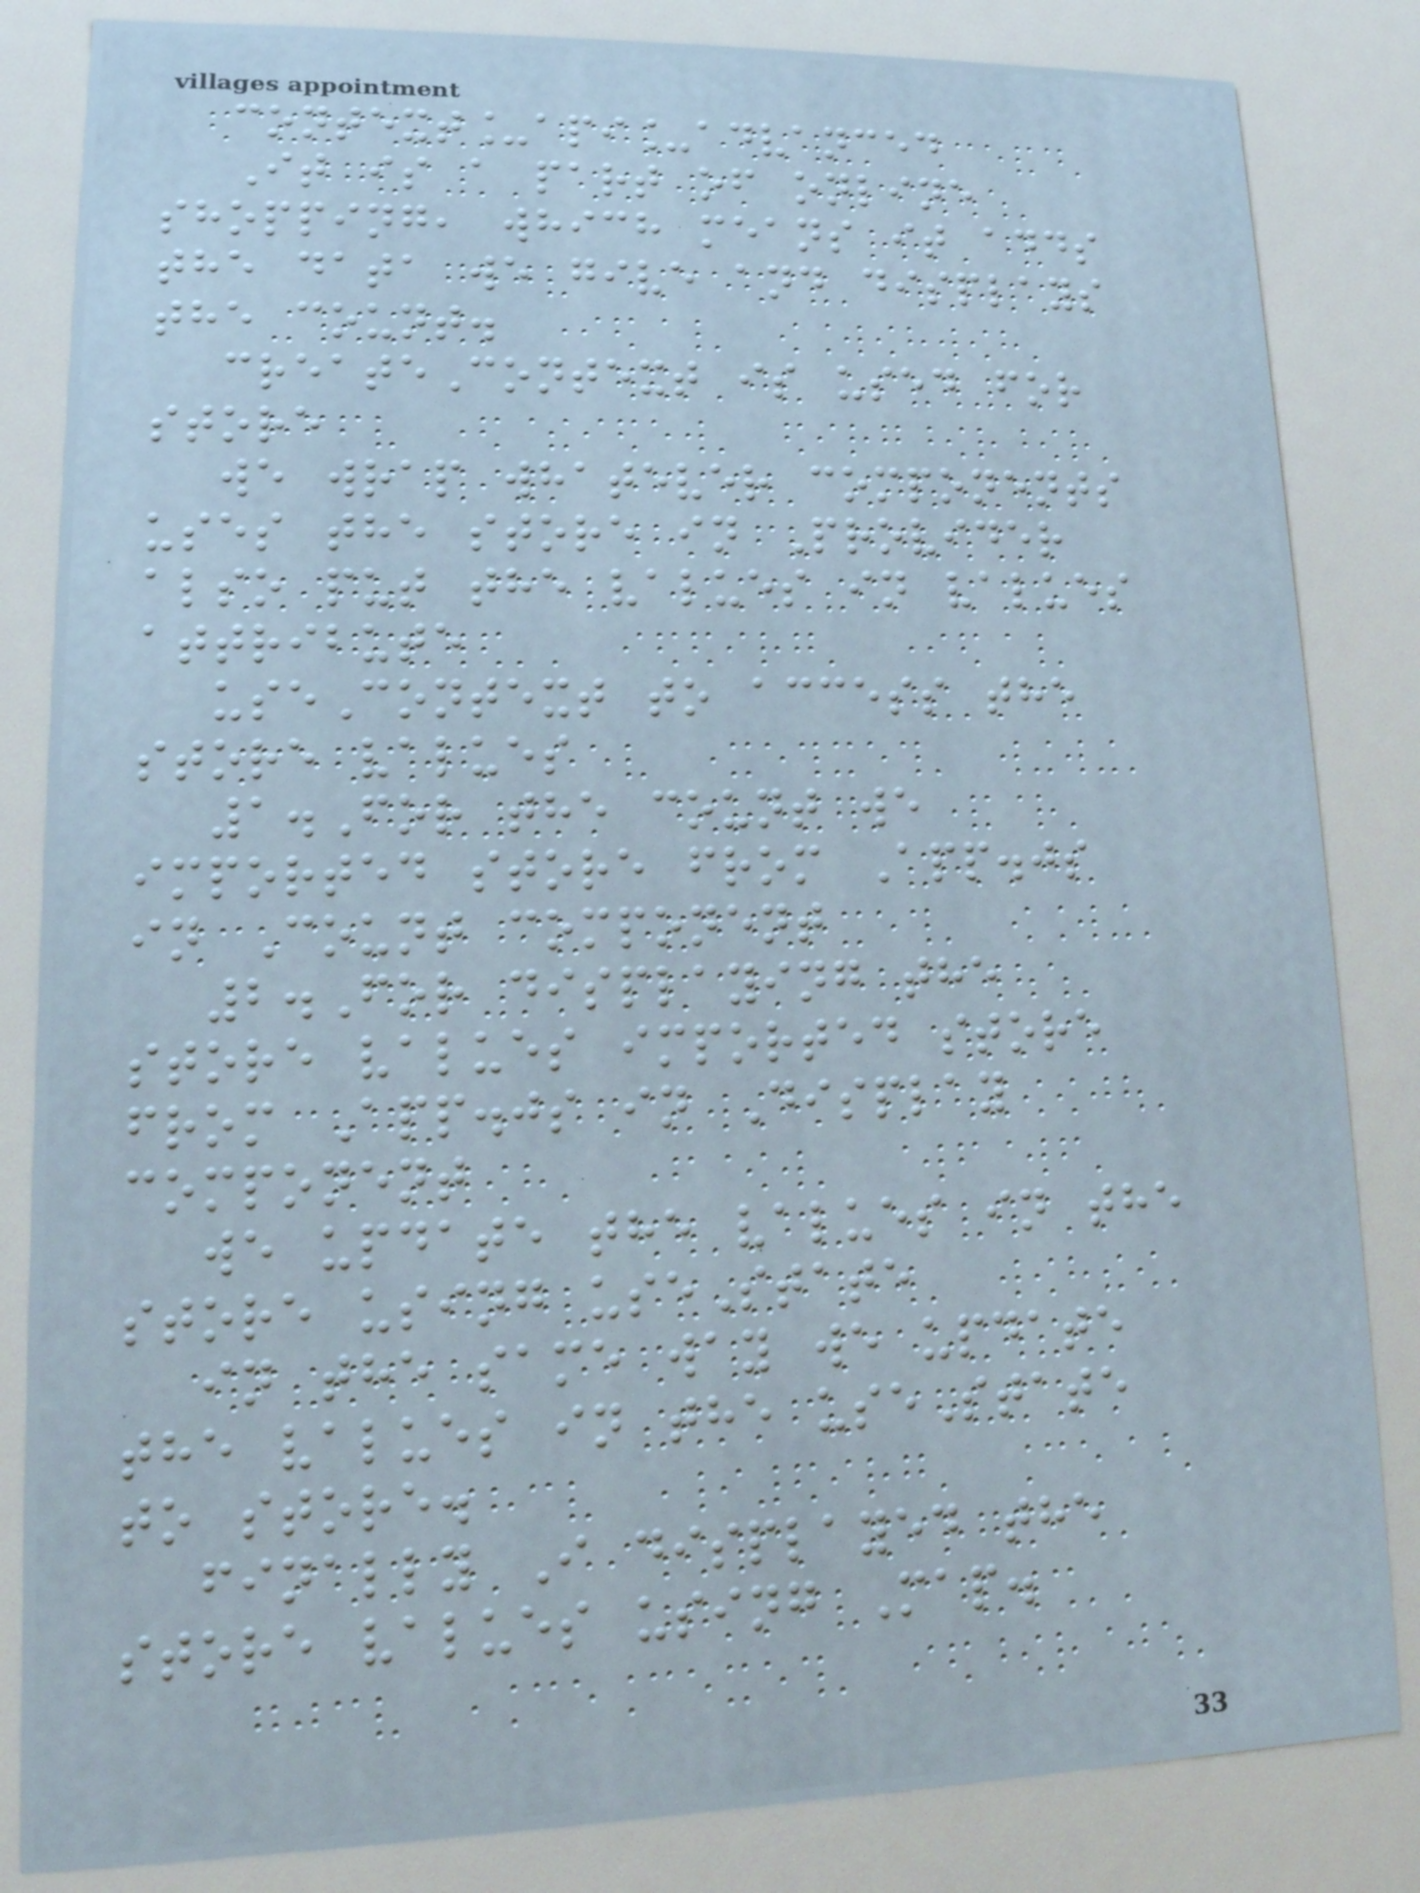context_api_advanced
It is a part of online
shopping, which means it adds
the data we give and displays
the count.
createContext is used for
store
we wrap whatever components
uses the store in Provider
also put the values in values
attribute
useContext to access the
store values
1.For the count we
imported store from App.js
in Count component
2.For displaying the
store values imported store
from App.js in Display
component
we update the values in the
store using useState
in the same way we update
the values in the useState
to store.
finally I displayed the
store values using Map.
